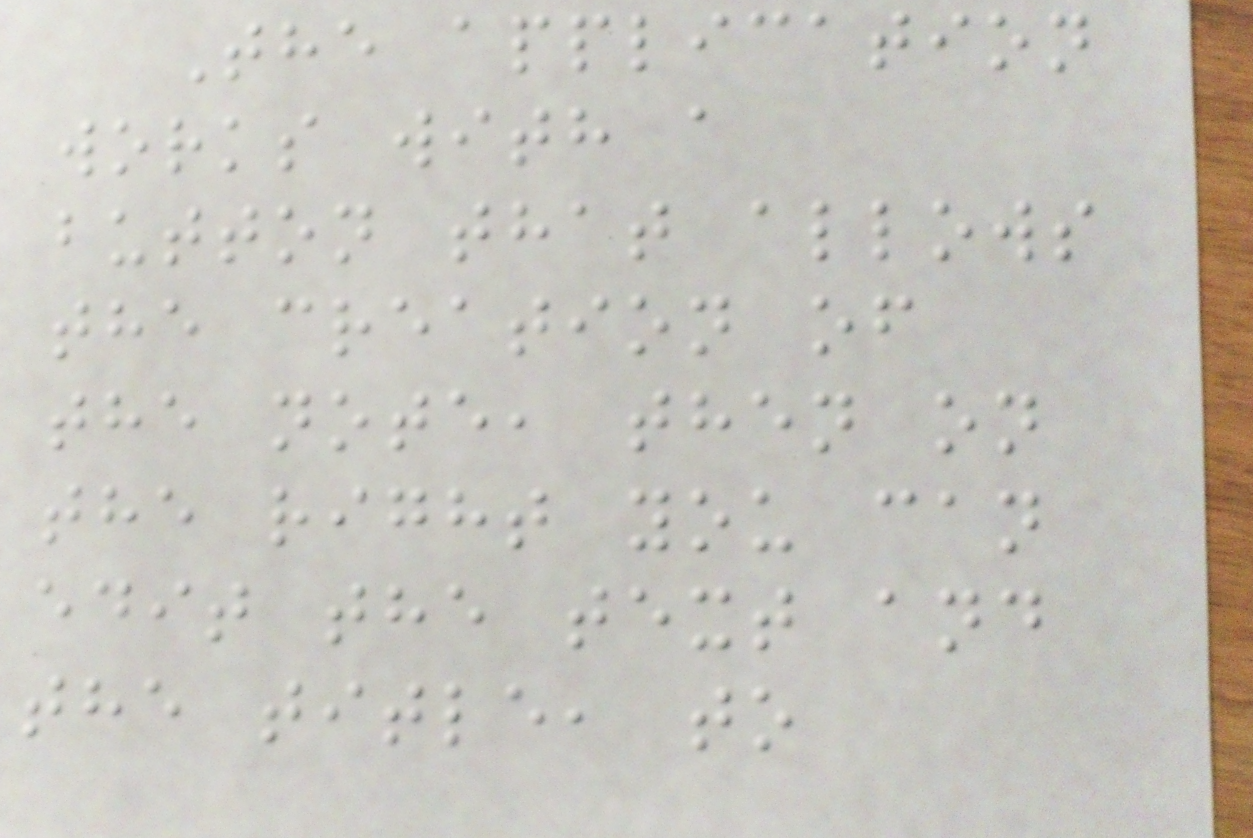The application
works with a
button that allows
the creation of
the note, then on
the right you can
edit the text and
the title, to
